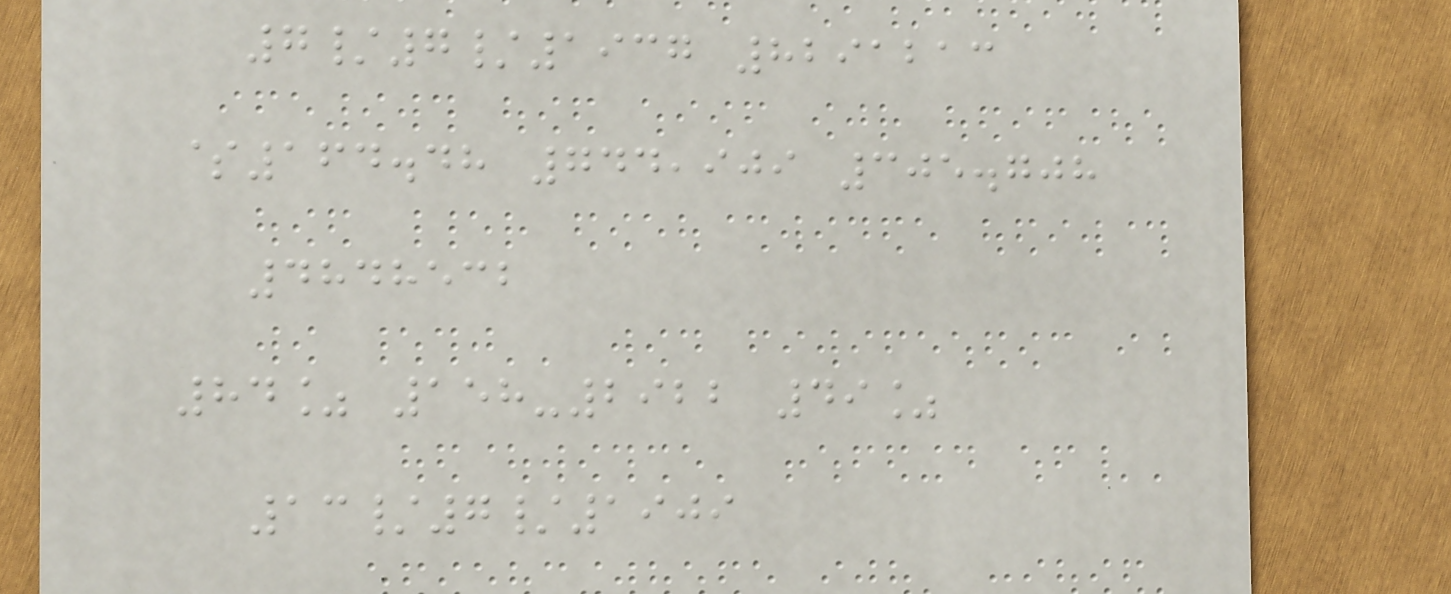7/7/1937 8291213
$164.48 744,909 305.708
4848532
84% 158-2922 49%
13/7/1909
